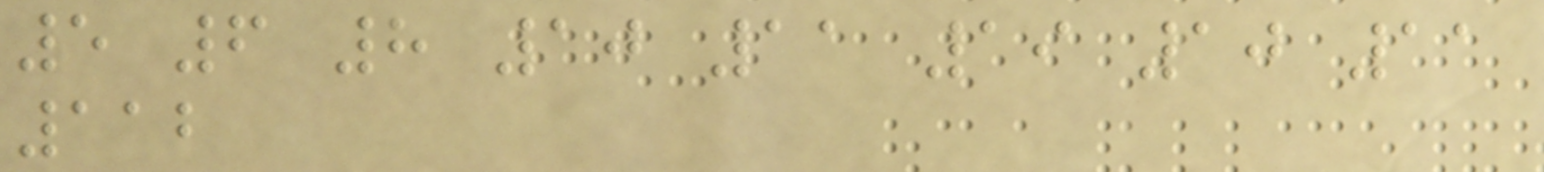5 6 8 10 11 19 10 11
112
